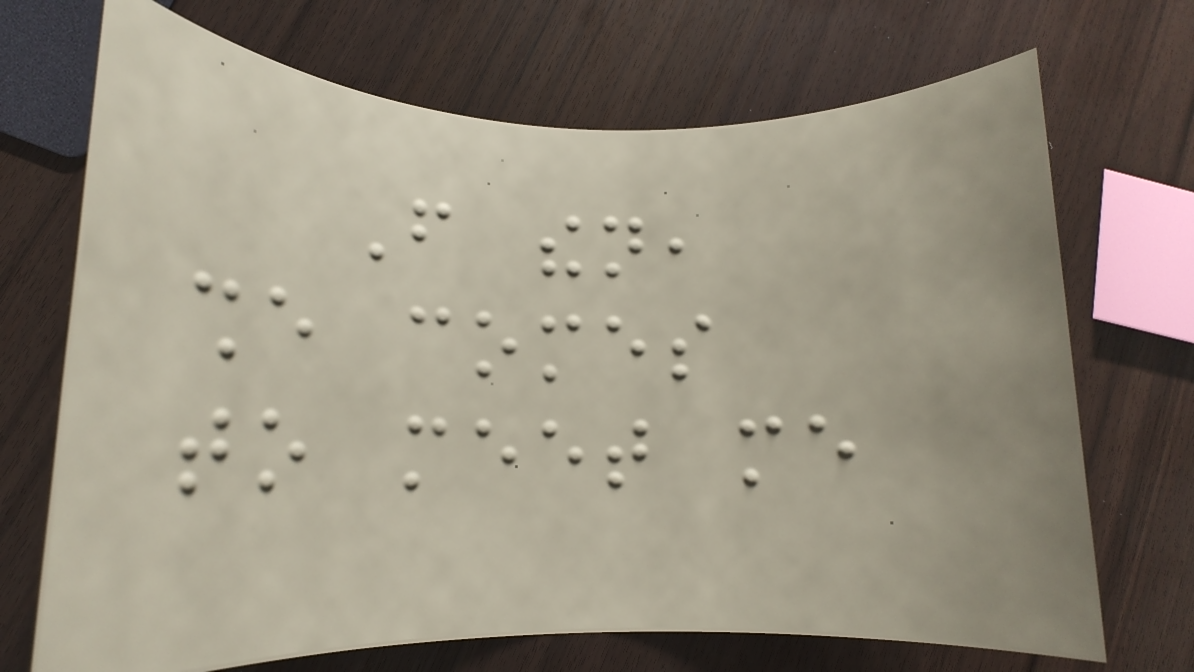From then,
she comes
to meet me
